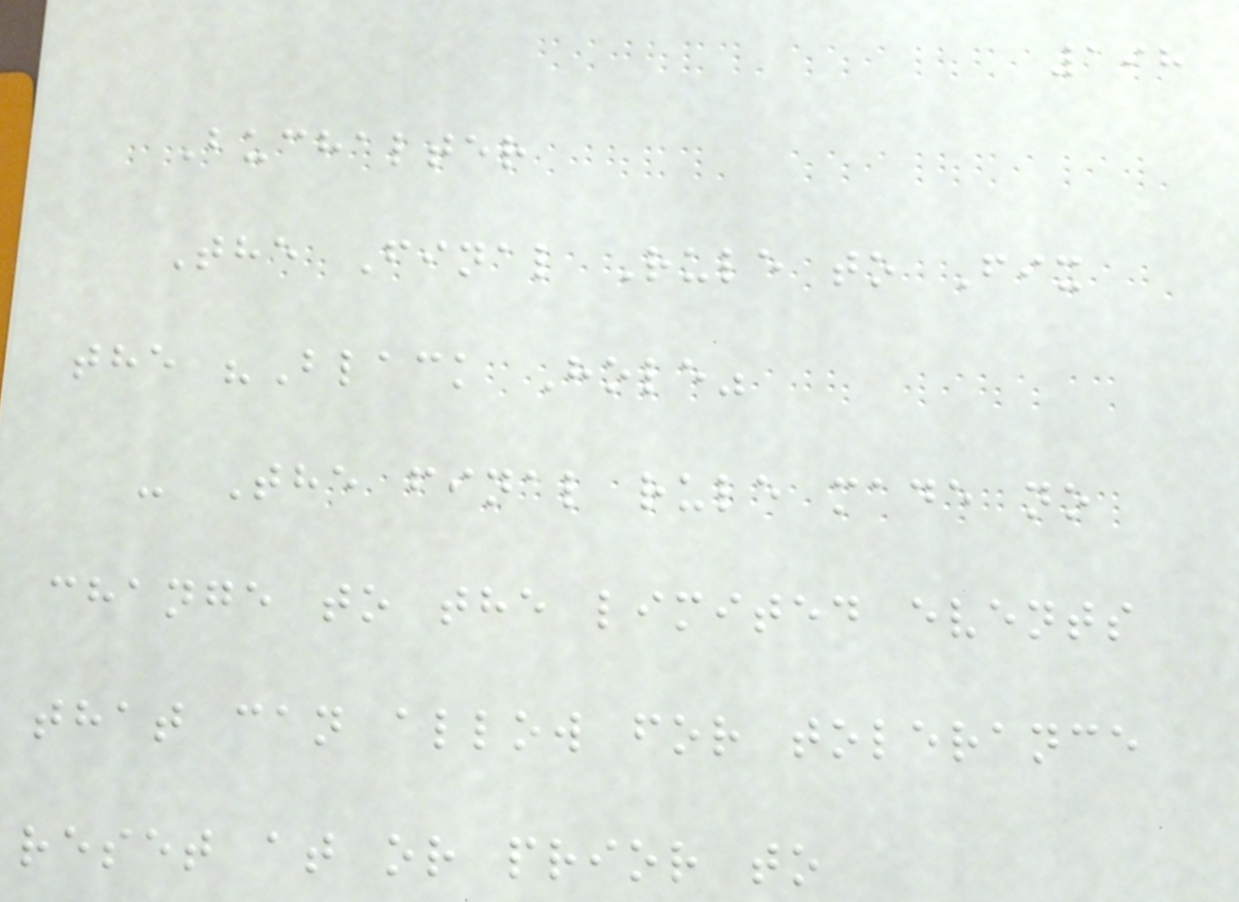198
Buchalter
The Final Rule to Fix
the "Black Hole"
- The final rule made no
change to the limited events
that can allow for tolerance
reset at or prior to
